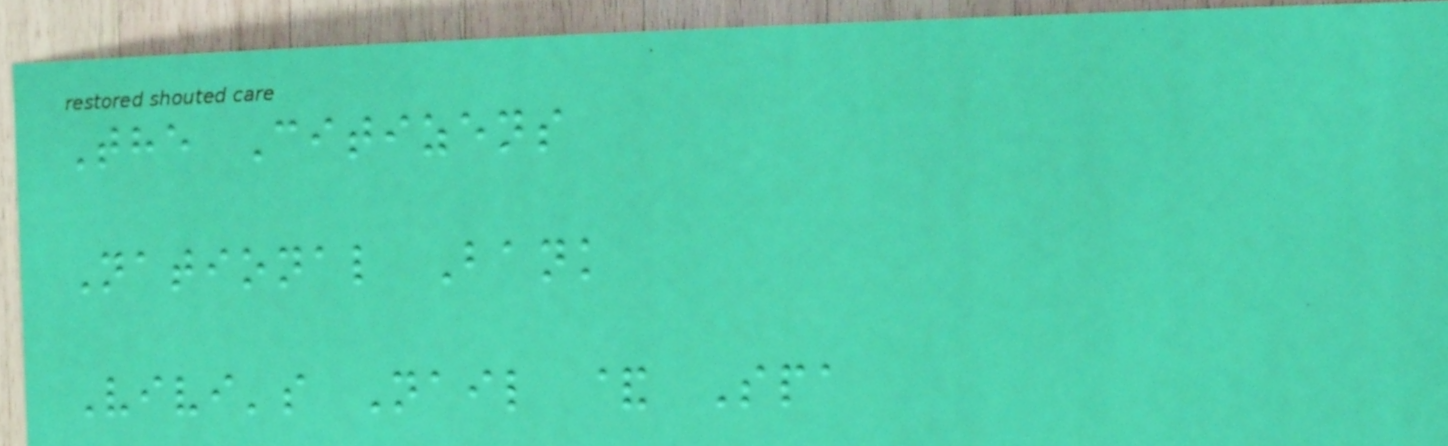The Citizens
National Bank
Vivi's Nail & Spa
